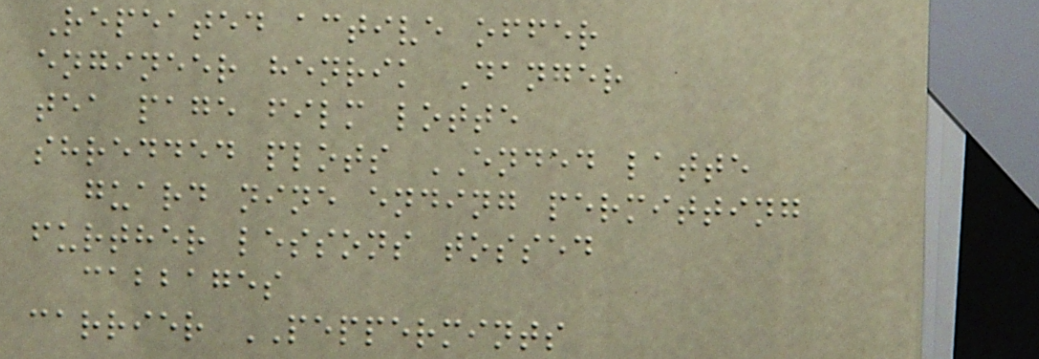Repeated active offer
engineer henrik Danger
tea page film lotte
shredded plots ENDED latte
guard nine ending permitting
further lessons tossed
cabbages
carrier PEPPERMINTS
